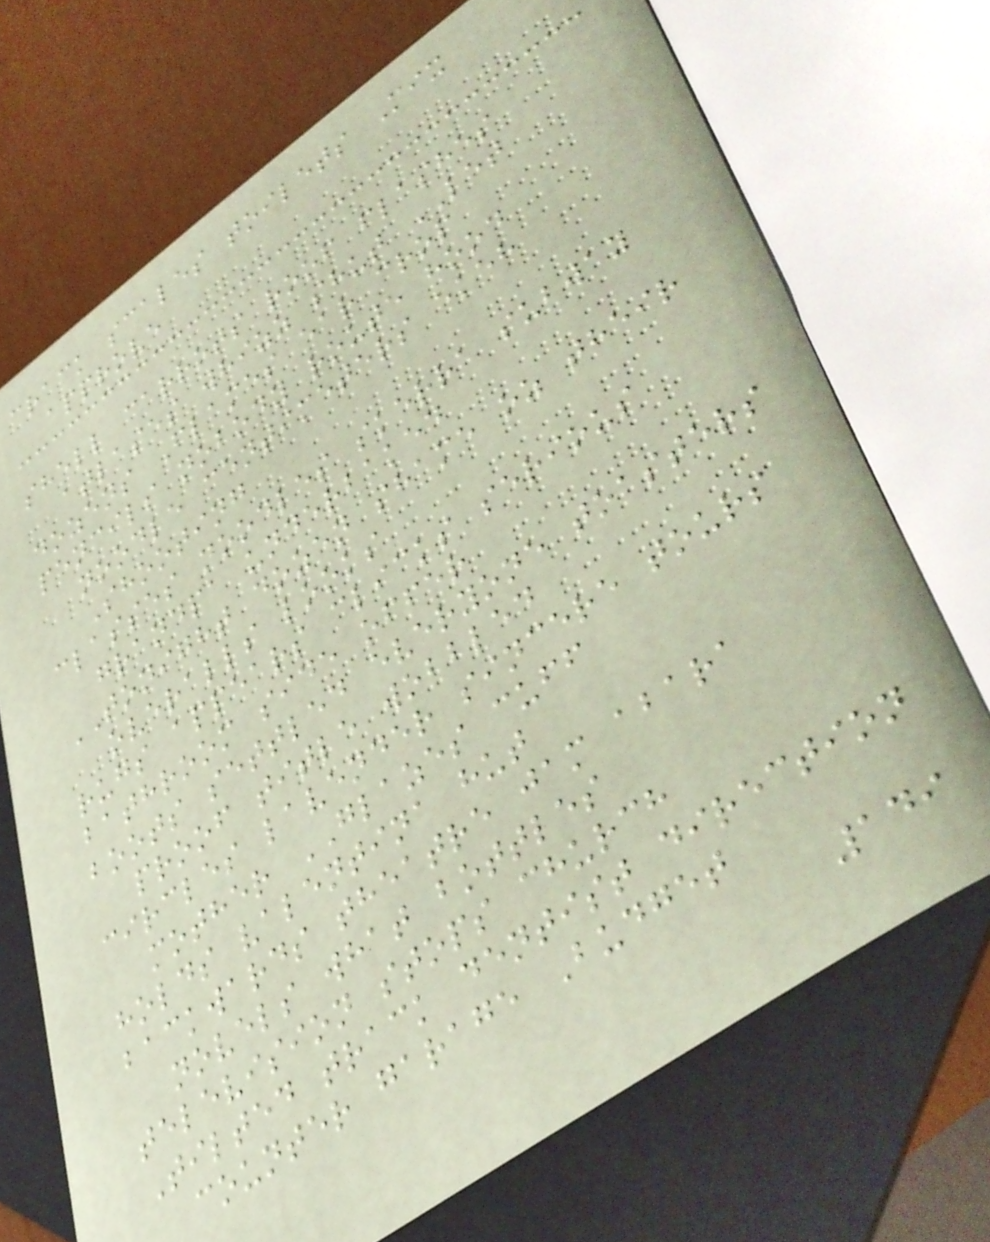crack scales toilets Mix
approve
shell carrots roof flashes
atlases whizz shut LET
dozens Flames ear crop
pencils nobody route hood
noodle centimeters ekeh
Shooting
classes noodles skerra subway
grandpa underbaked
TONIGHT dozen shame oz their
overalls looks
rugs appears clicks serious
bathroom side offer
boots settled everyone toasters
proof title wobbled
circles lavender sincere tours
mother GLAZES cuff
holds valentina hut
backwards theatre jam abara
novels what bottles
television stops church
Tilted track dentist direction
counter garage Budget
149
